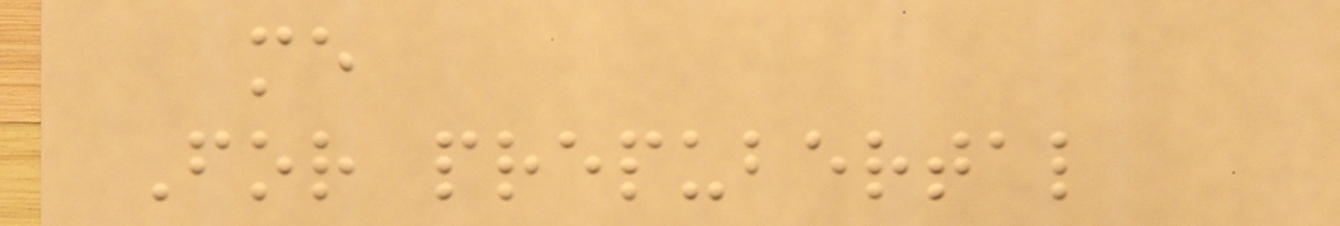me
For prepubertal
